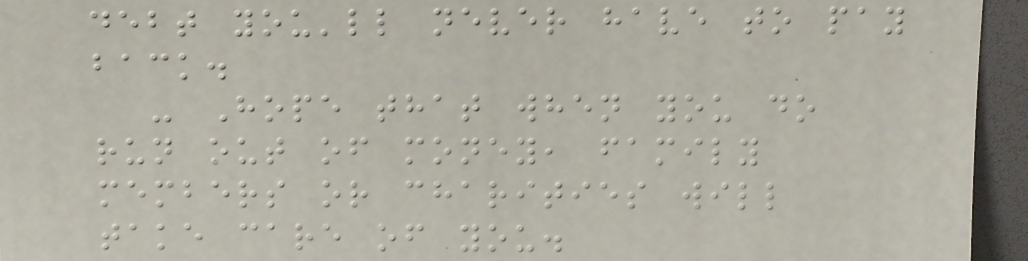debt you'll never have to pay
back.
- Hope that when you do
run out of money, family
members or charities will
take care of you.
